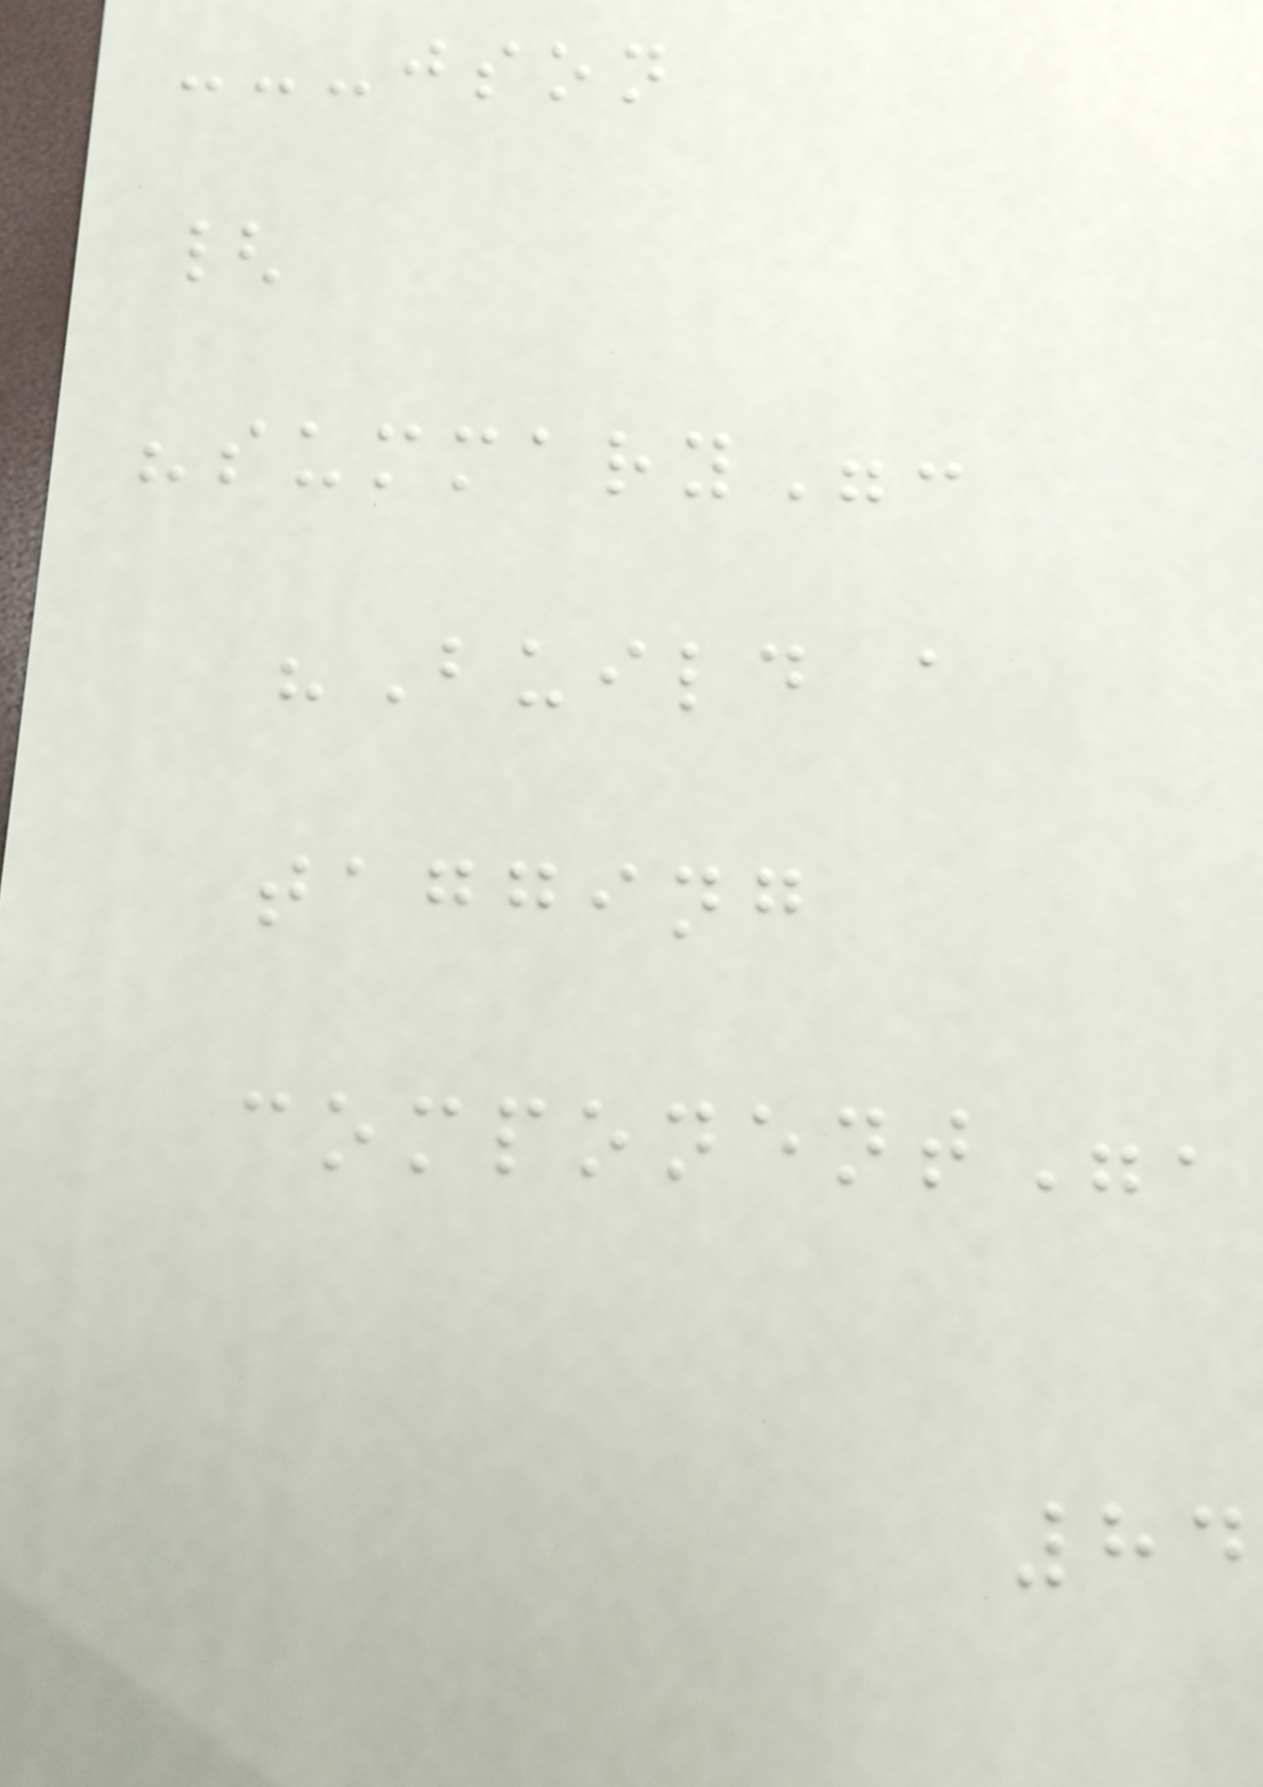---json
{
"summary":
"Build a
tagging
component",
84
